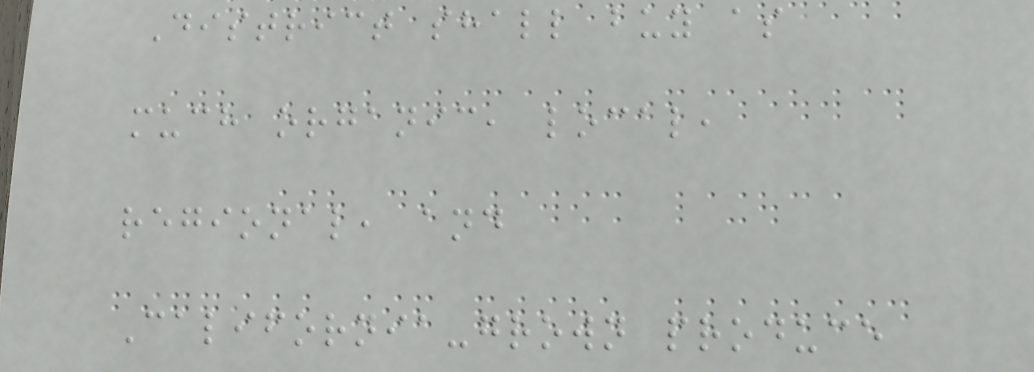District shall buy as
much organic, local,
regional, and
California-grown produce
